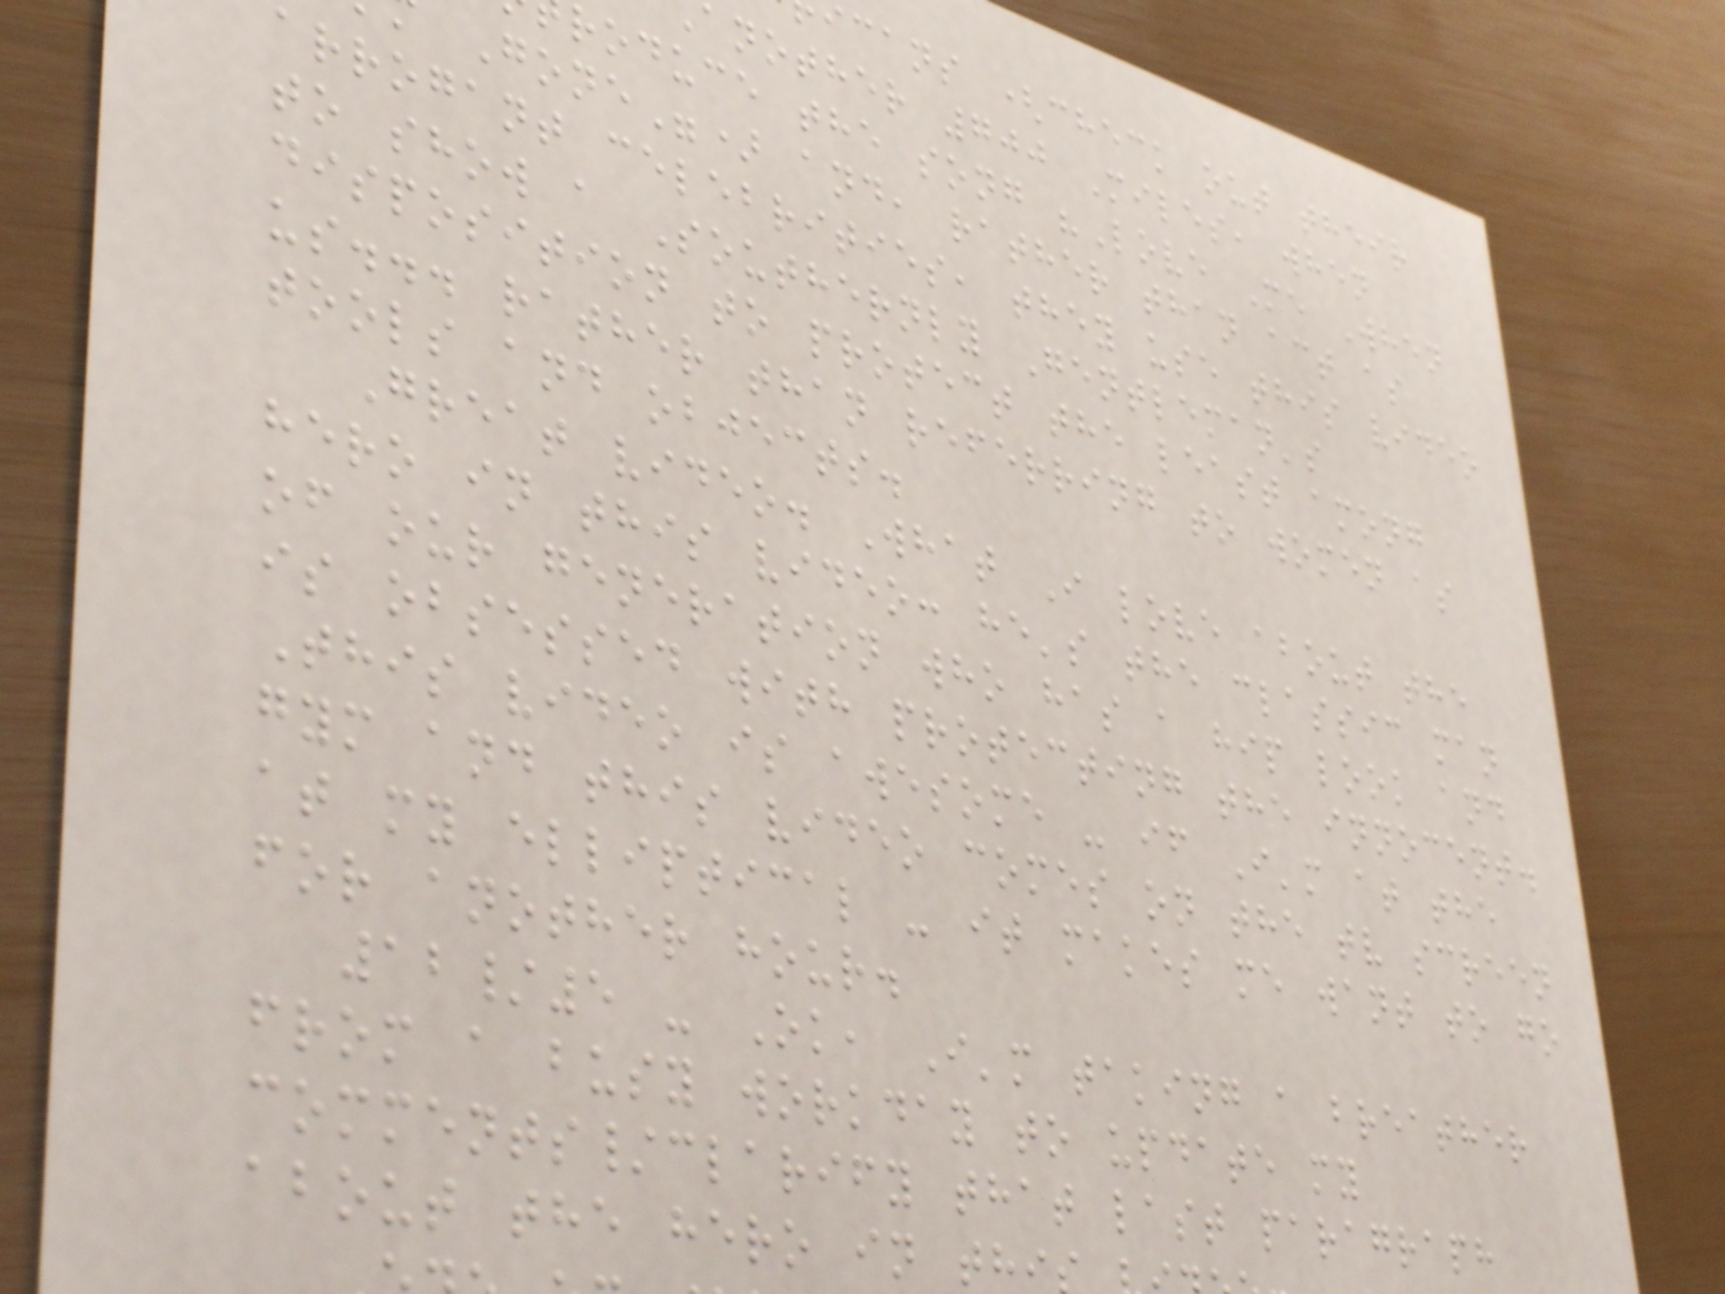icans (check out their
another 700 Miles, when
roduce the song "Love Me When
Gone") and, rather than act as
arrogant celebrities, they use this video
to show a Southernly Gentleman's
disposition to protect the least among
us... rather than referring to women as
tools and objects.
Great video. What I love about the
hero in this video: he's the classic man
of our generation who has a hip look and
is obsessed with protecting the innocent.
This video is awesome - if I'm at the
gym and this video comes on the tv screen
at my elliptical - it makes me want to go
for another hour.
12/5 - Ok, I'm taking a breather
from a busy workday to update my
comments/clarify that last paragraph
about the hero in thi
